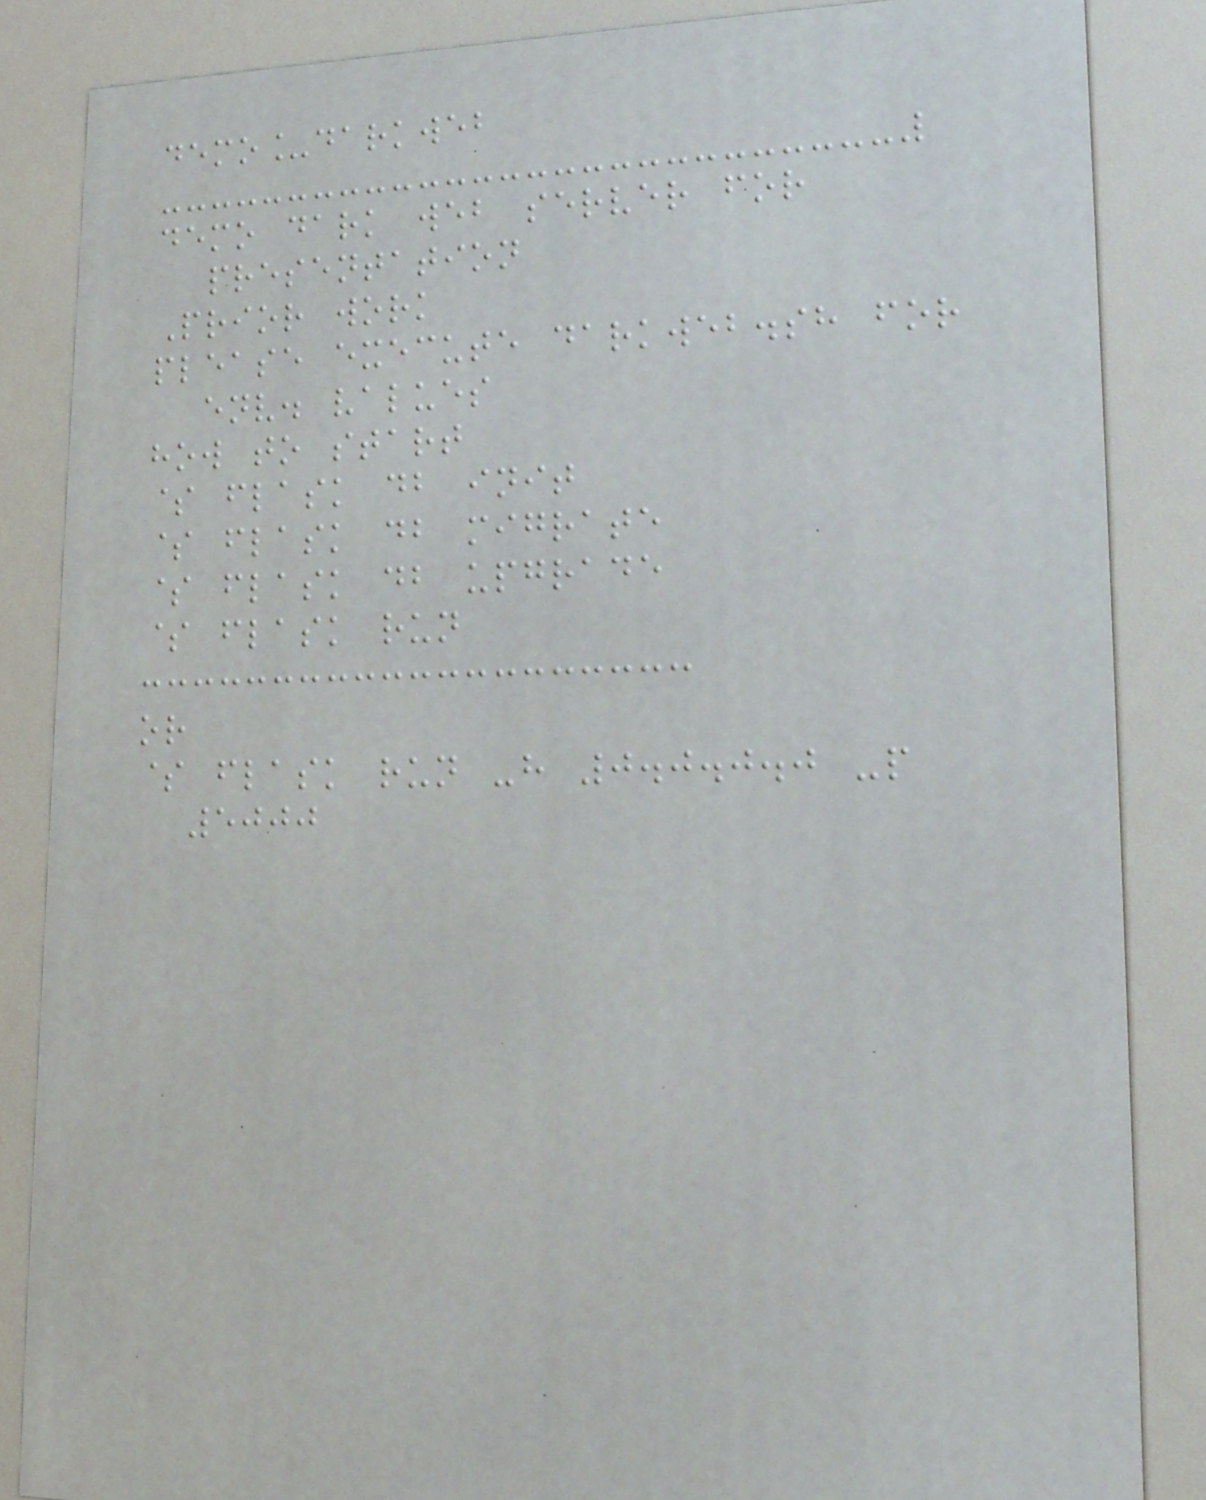demo_darkweb
demo dark web server for
presentation
Prior work
please execute darkweb.sh for
env. values
how to start
$ flask db init
$ flask db migrate
$ flask db upgrade
$ flask run
or
$ flask run -h 0.0.0.0 -p
5000
